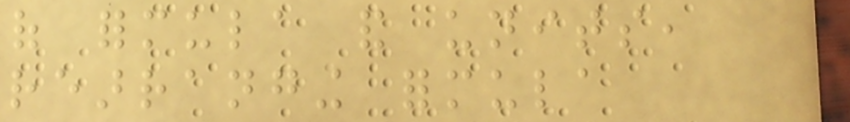of formula and units,
rearranging formula
